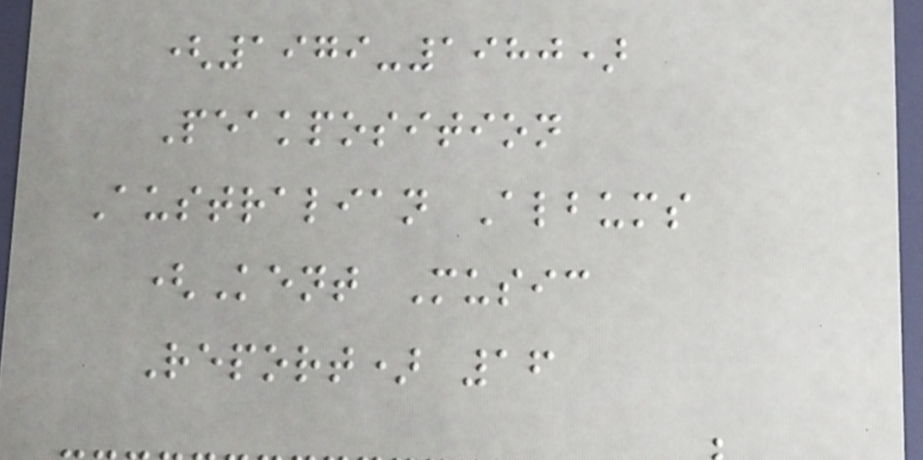(1979-1980)
Peakposition
Australian Albums
(Kent Music
Report) 16
